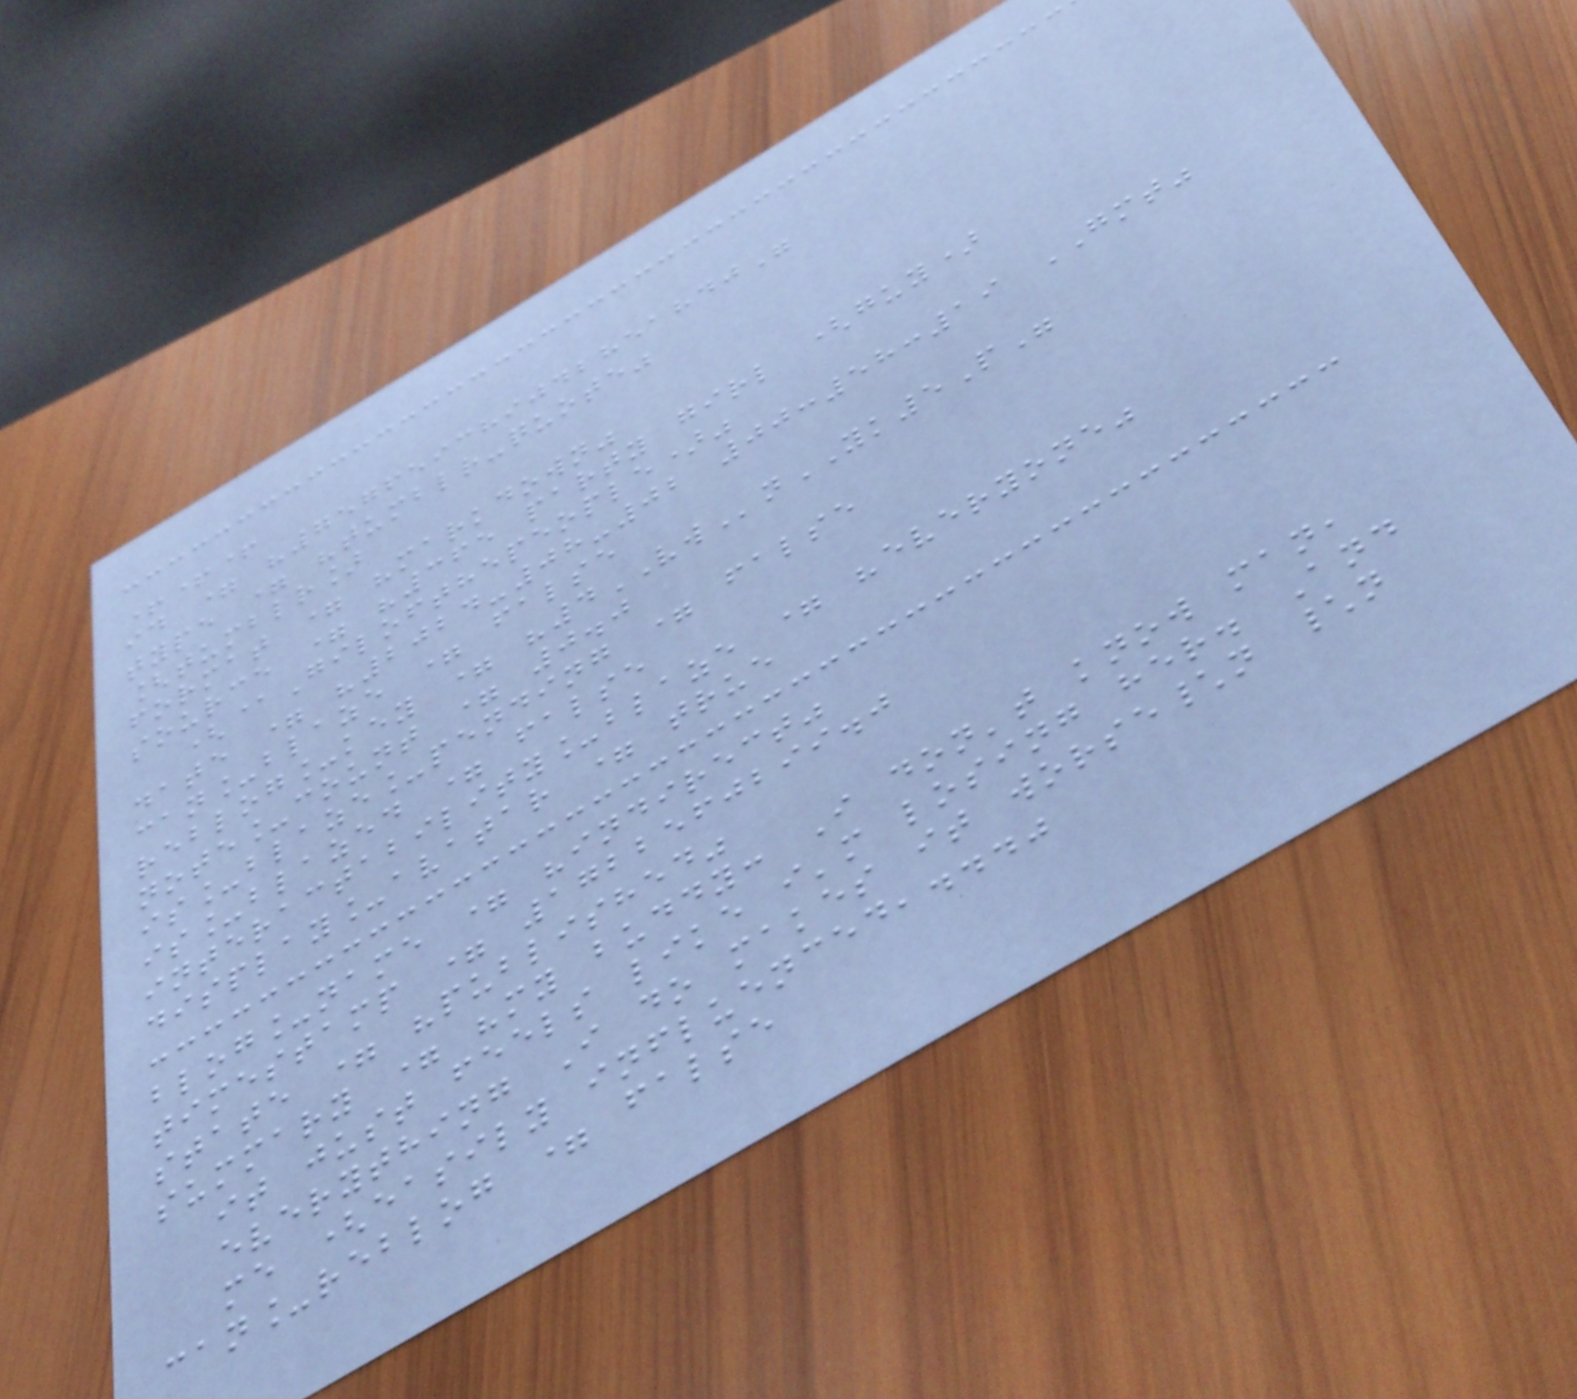+++
id = "757659389042851840"
type = "tumblr-quote"
[tumblr]
format = "markdown"
source = "365 party girl (guy)
(@Gilofthepeople)"
date = "2024-08-02 00:58:19 GMT"
can_blaze = false
reblog_key = "4VWnYK5P"
note_count = 0.0
is_blaze_pending = false
is_blazed = false
interactability_blaze = "everyone"
display_avatar = true
blog_name = "indirect"
timestamp = 1722560299.0
state = "published"
summary = "my buddy: I don't know man,
it just feels like i'm losing her. And
everything I do makes it worse\n \n
me (easily influenced,..."
can_reblog = false
